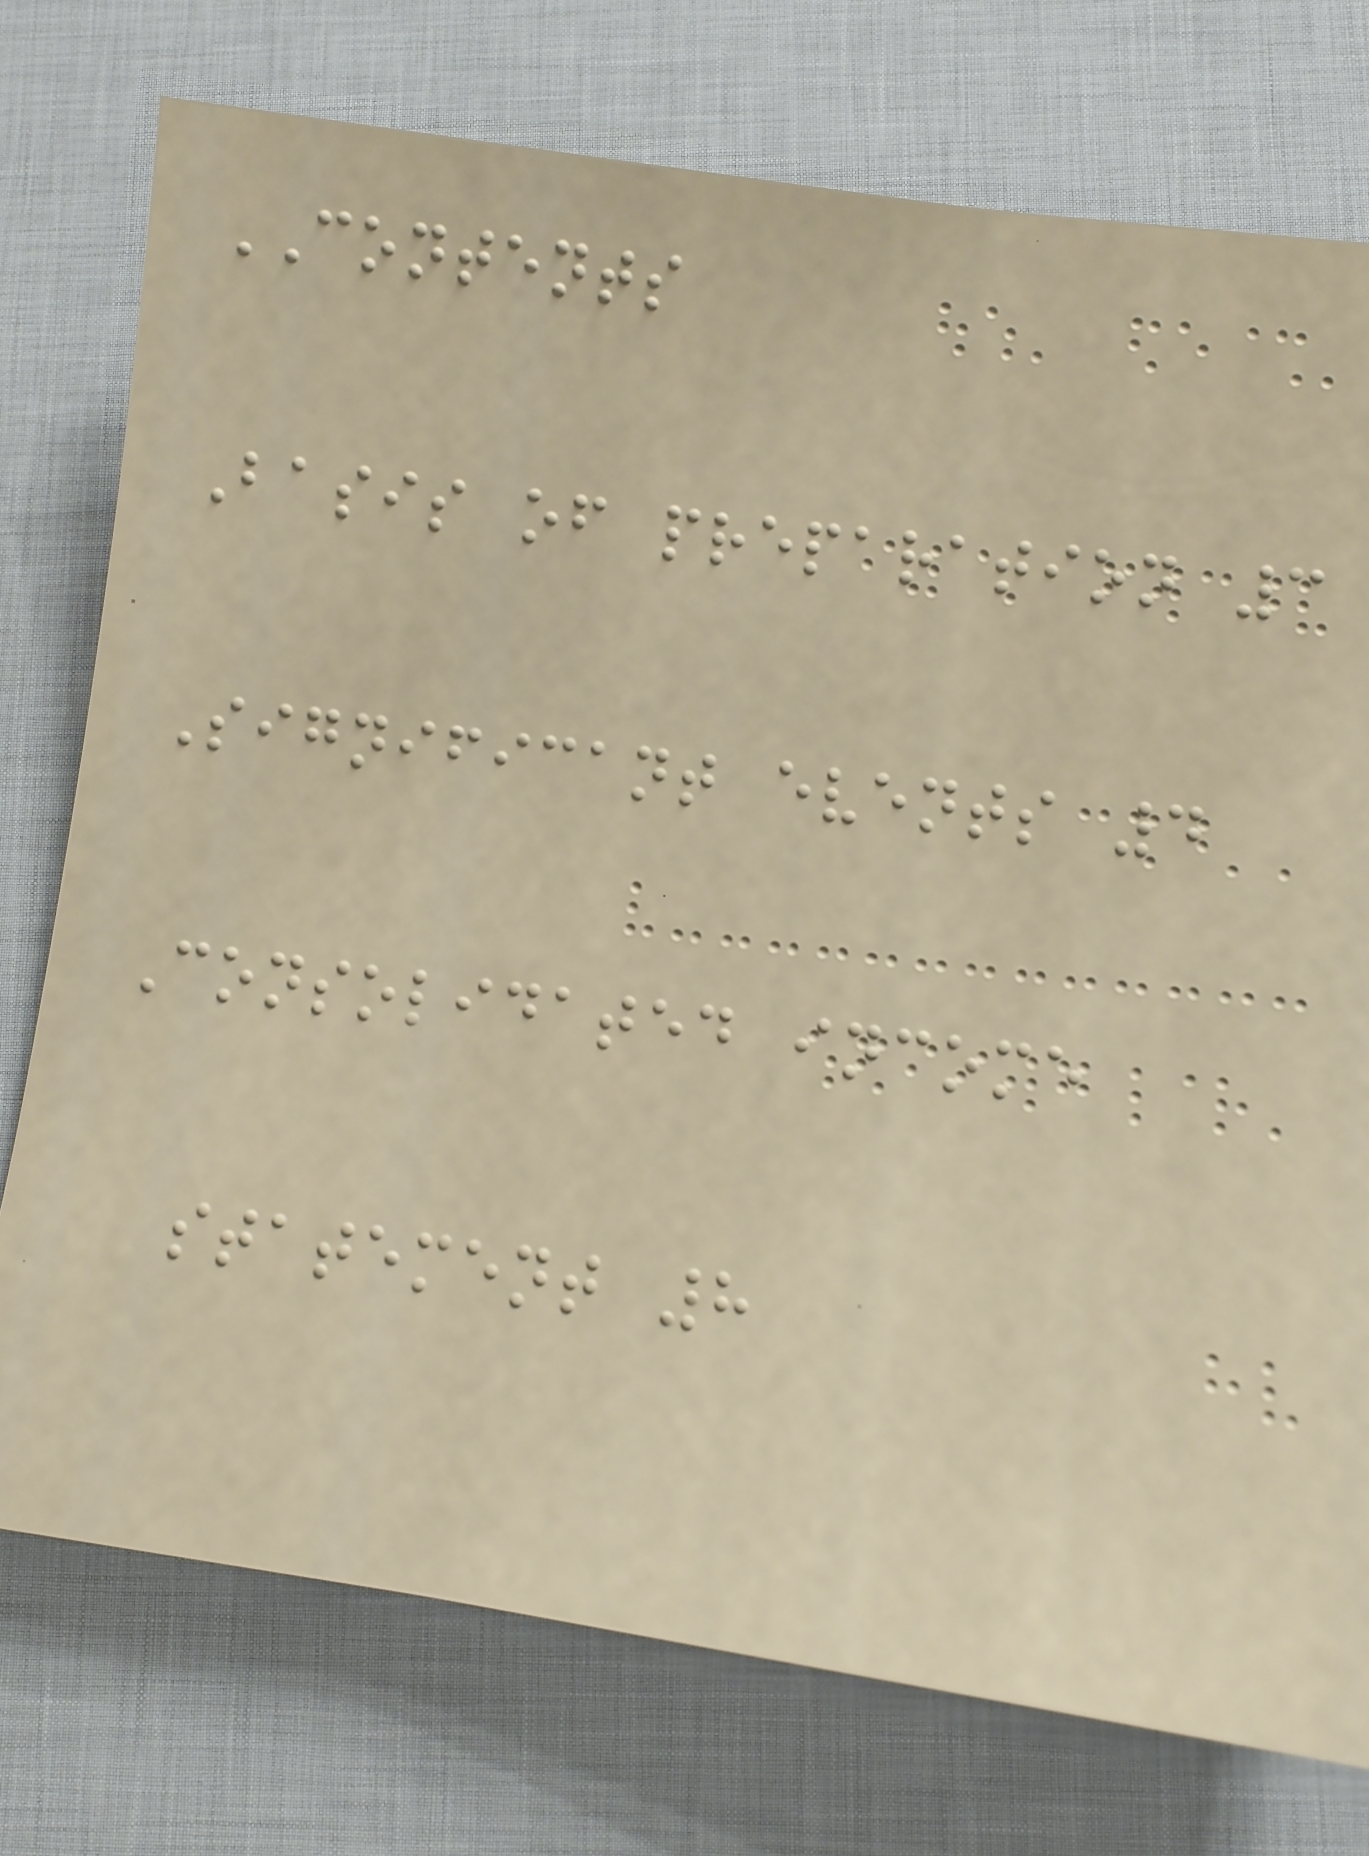CONTENTS
Basis of preparation 3
Significant events 4
Consolidated income
statement 8
